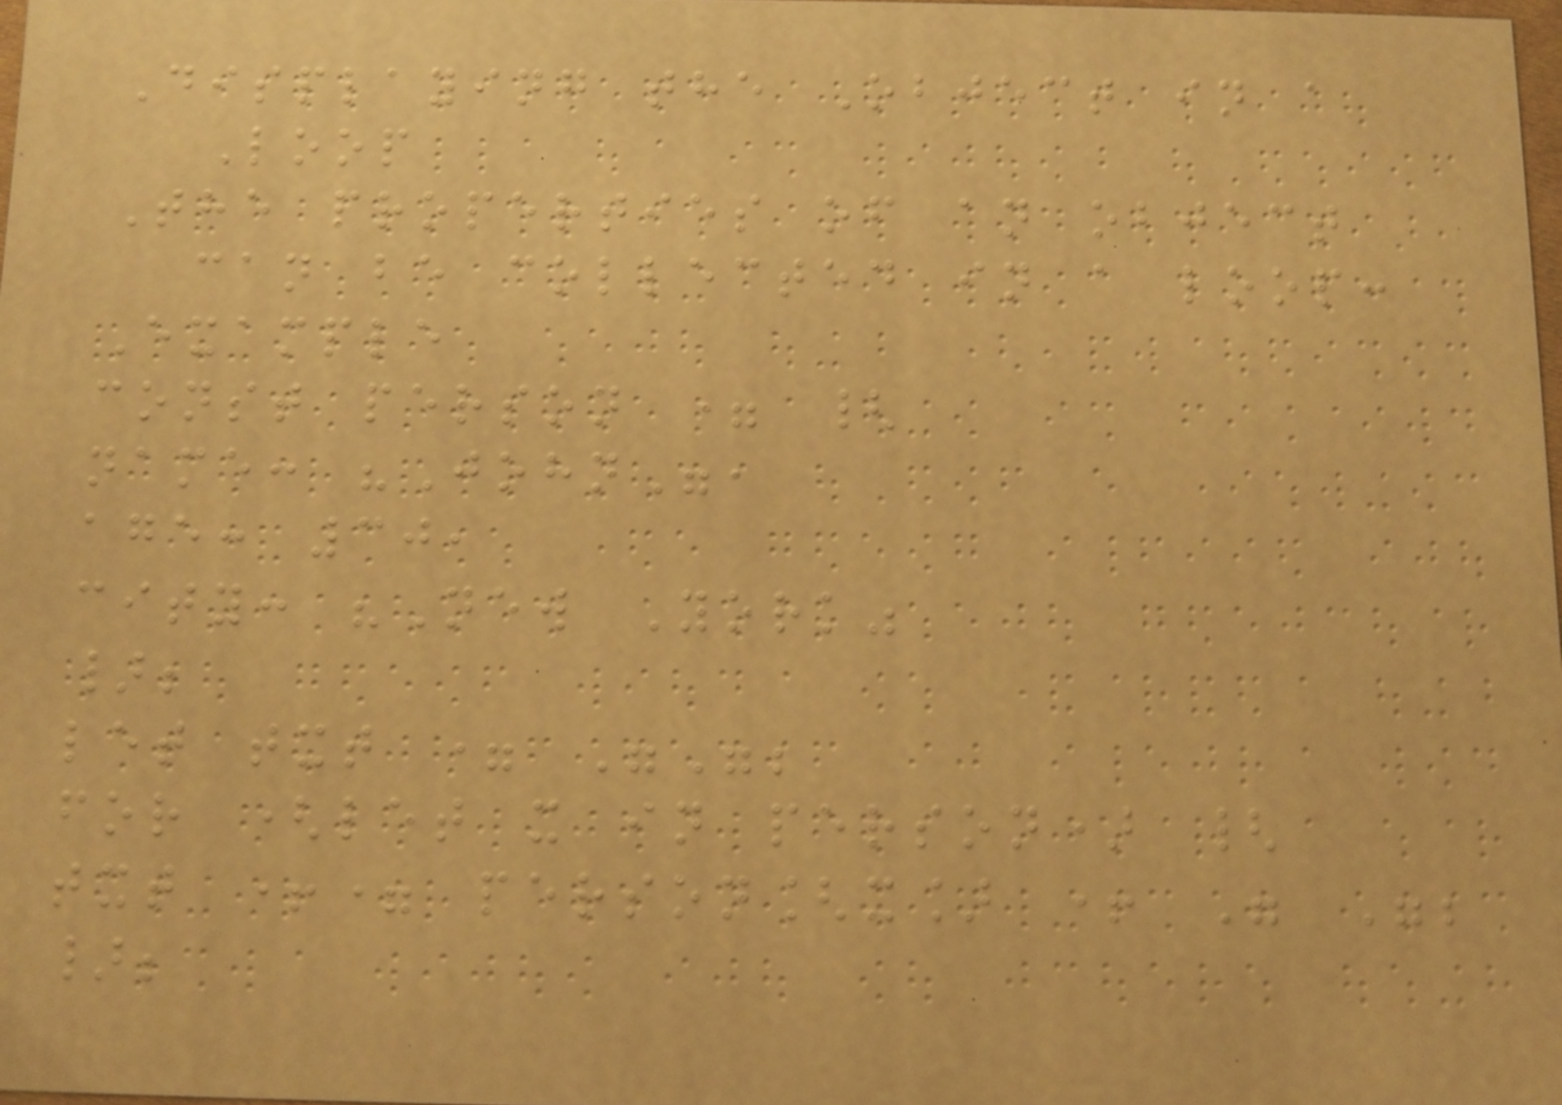Displaying the Object in a
Loop
The properties of an object
can be collected in a loop:
Example
const person = {
name: "John",
age: 30,
city: "New York"
};
let txt = "";
for (let x in person) {
txt += person[x] + " ";
};
